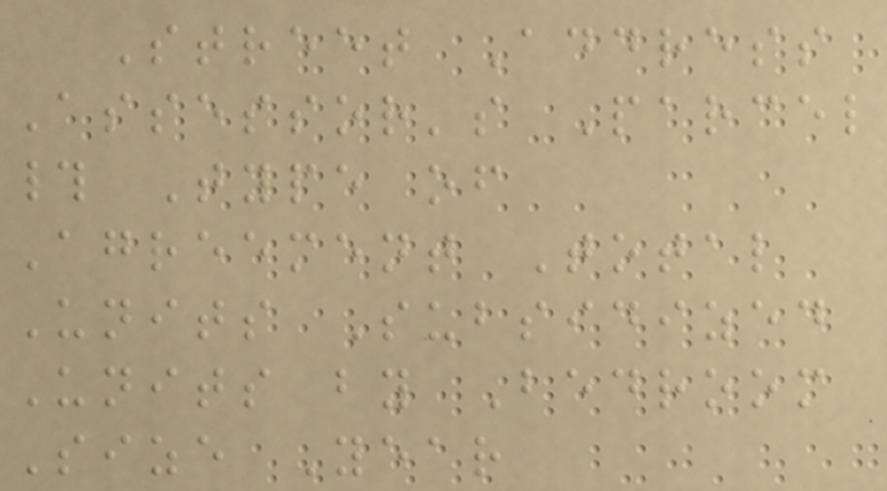Street Address
Assessor's Parcel
# Type of
Agreement Total
Units Subsidized
Units by Bedroom
Size Year
